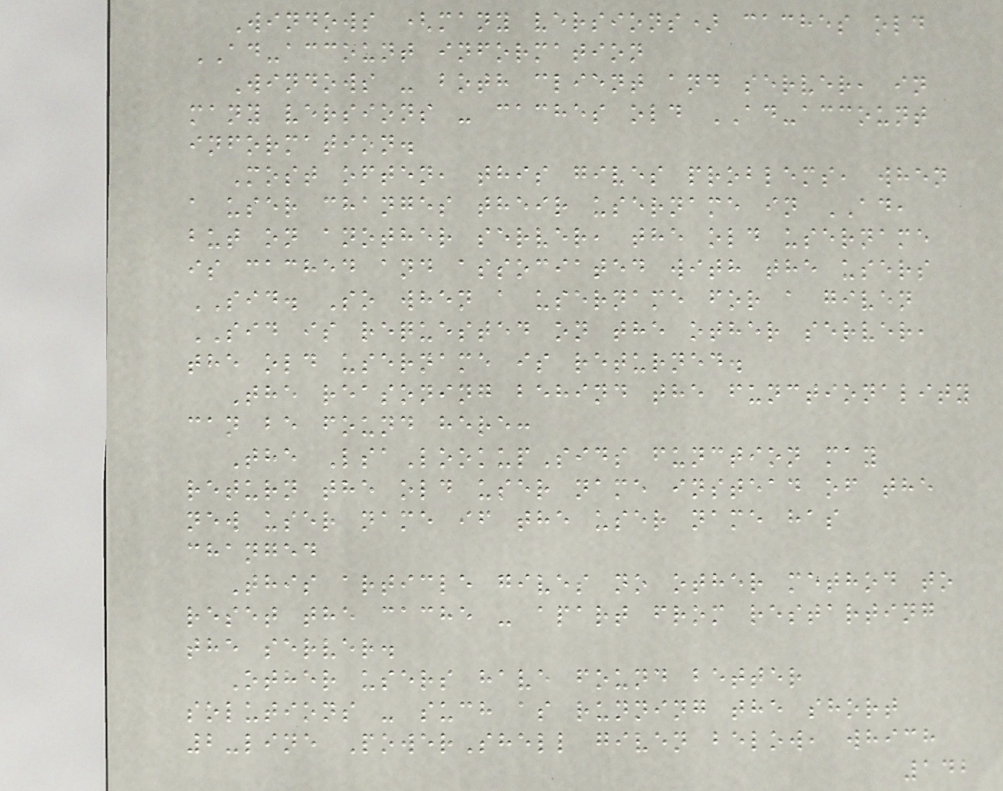Windows (many versions) caches old
AD-account information
Windows - both client and server, in
many versions - caches old AD-account
information.
Most often, this gives problems, when
a user changes their username in AD,
but on another server, the old username
is cached and associated with the users
SID. So when a username for a given
SID is requested on the other server,
the old username is returned.
The reasoning behind the functionality
can be found here:
The LsaLookupSids function may
return the old user name instead of the
new user name if the user name has
changed
This article gives no other method to
reset the cache - apart from restarting
the server.
Other users have found better
solutions - such as running the short
2-line PowerShell given below, which
142
